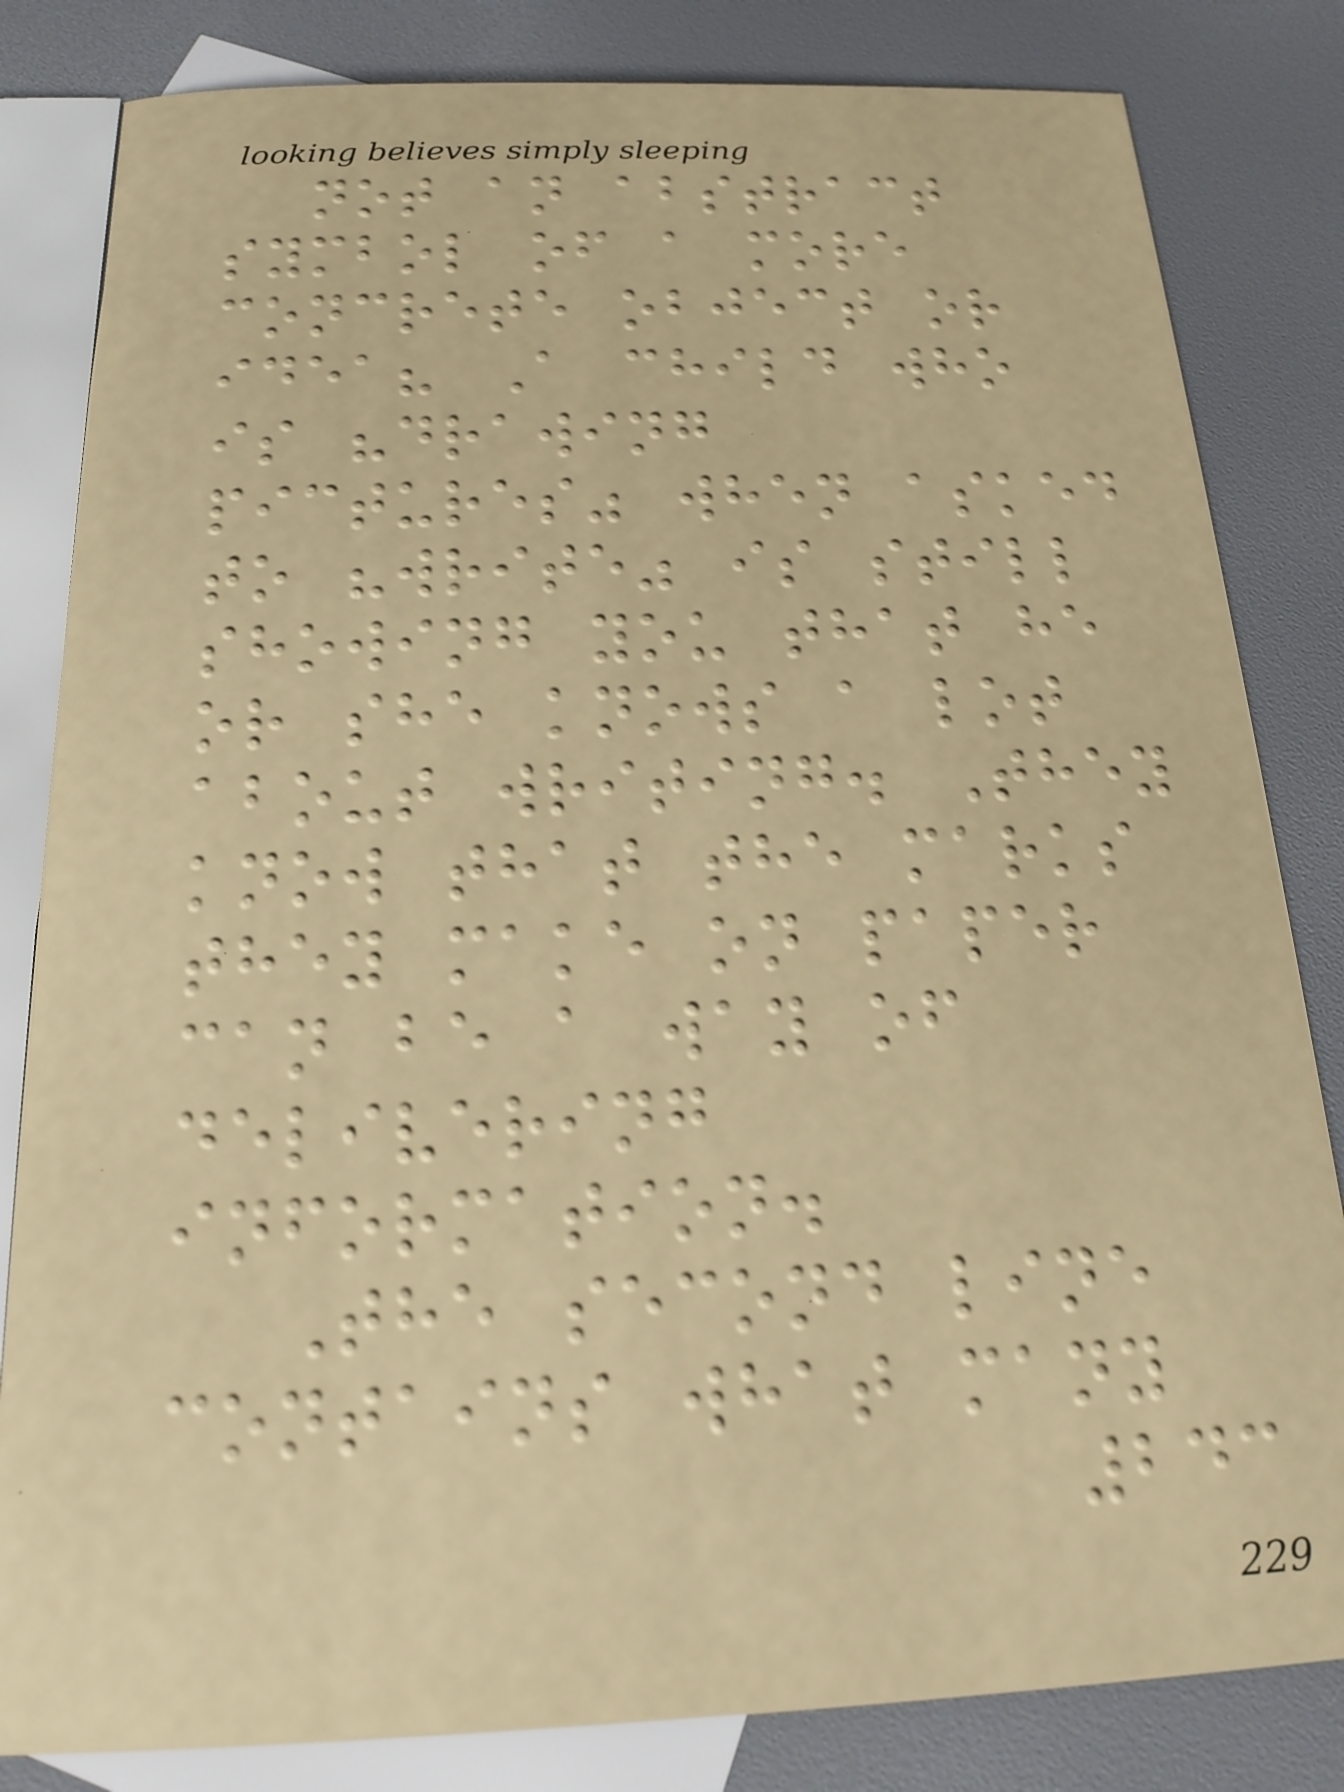not an abstract
symbol of a more
concrete object or
idea? A child who
is "drawing
pictures" when asked
to "write" is still
showing you that he
or she knows a lot
about writing. They
know that the marks
they make on paper
can be a way of
delivering
information.
The second line
contains what many
243
